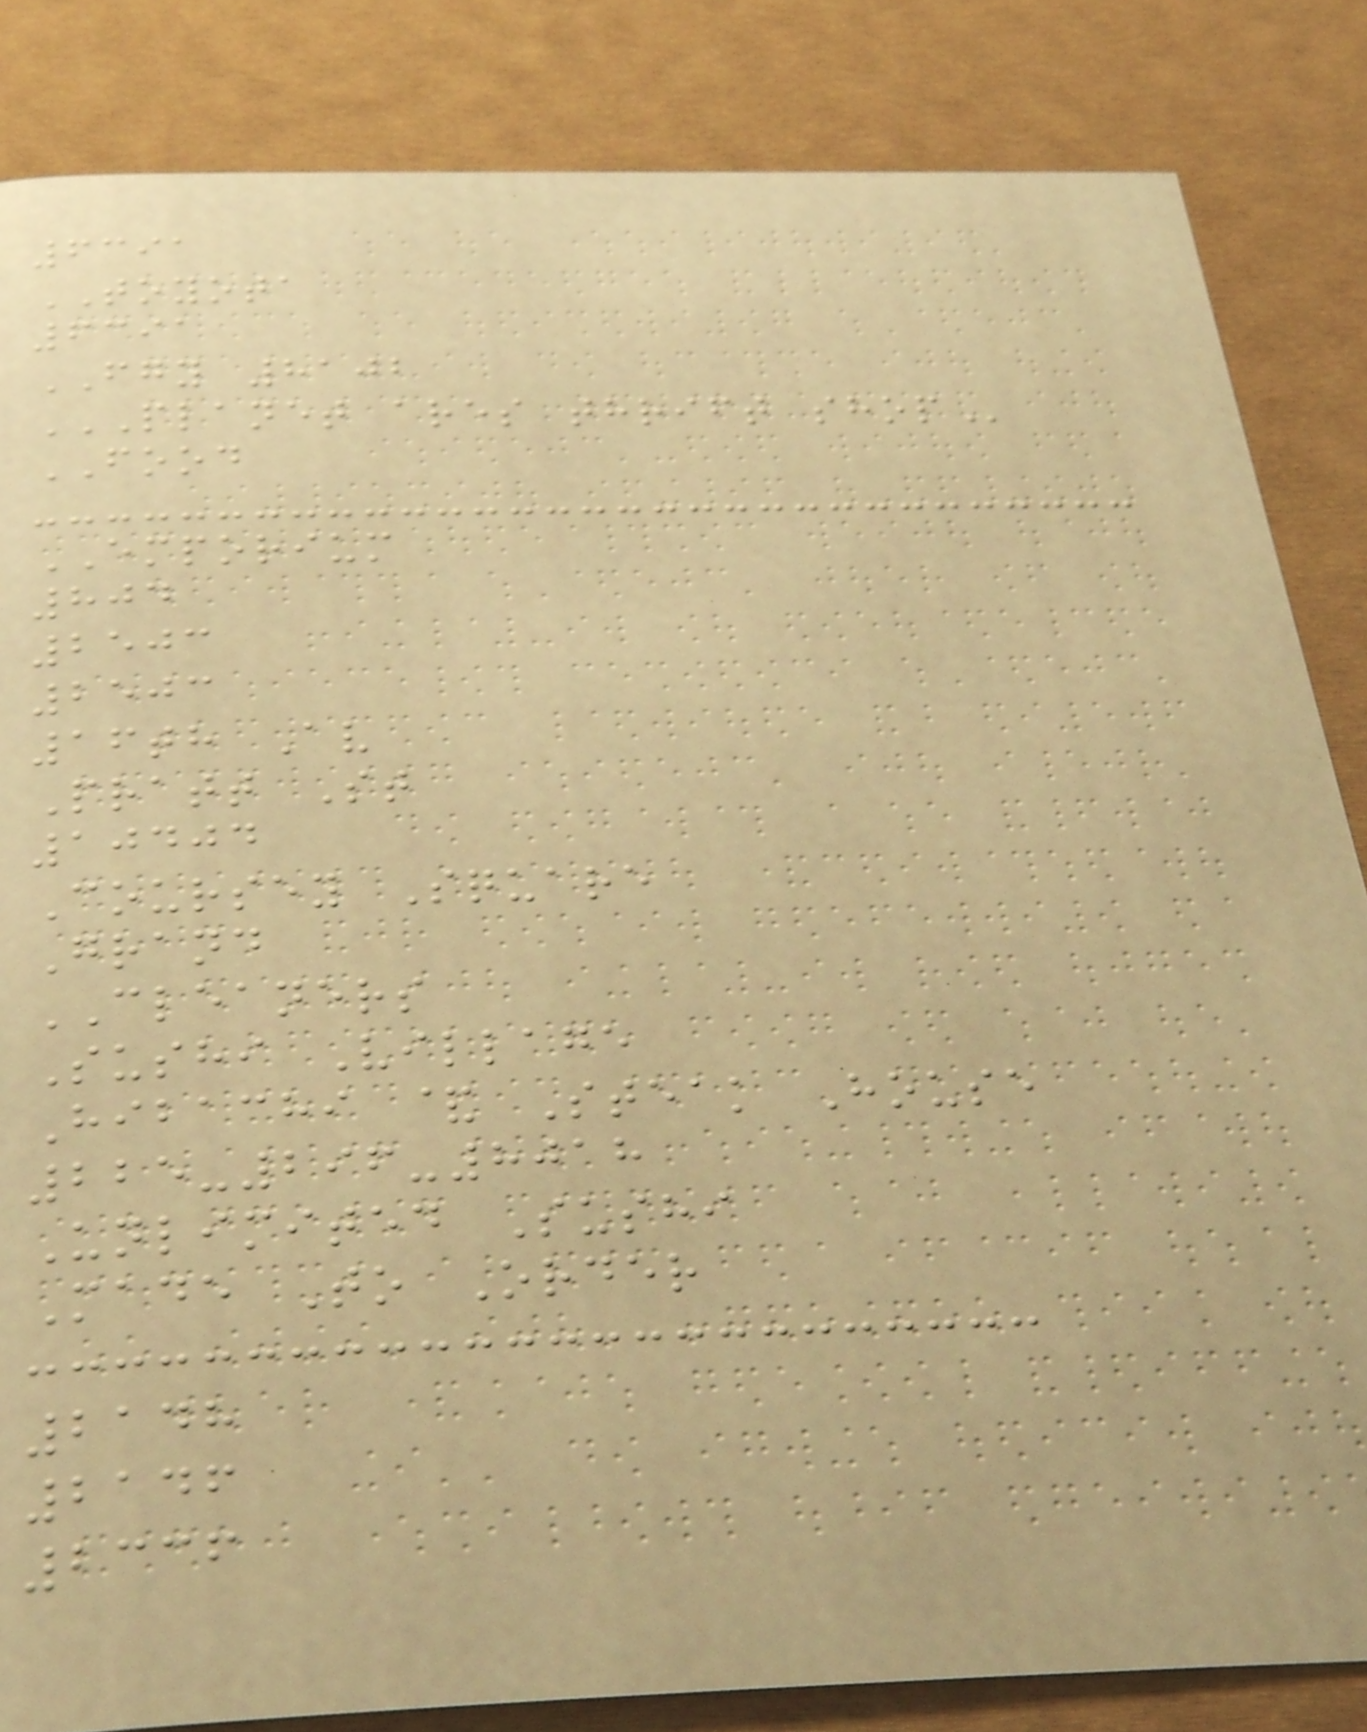6391
TOYOTA
6391
FGY 8102
PLANET ARES THRIFT SHOP
FOOD
EMPORIUM
804
2503
2503
16th Av
Pratt St
10404
Coursey Square
Grand
CLEANERS
Sushi Village
Hibachi & Steak House
225-296-8018
Unlimited Sushi
Made To Order
2148
2146
2336
